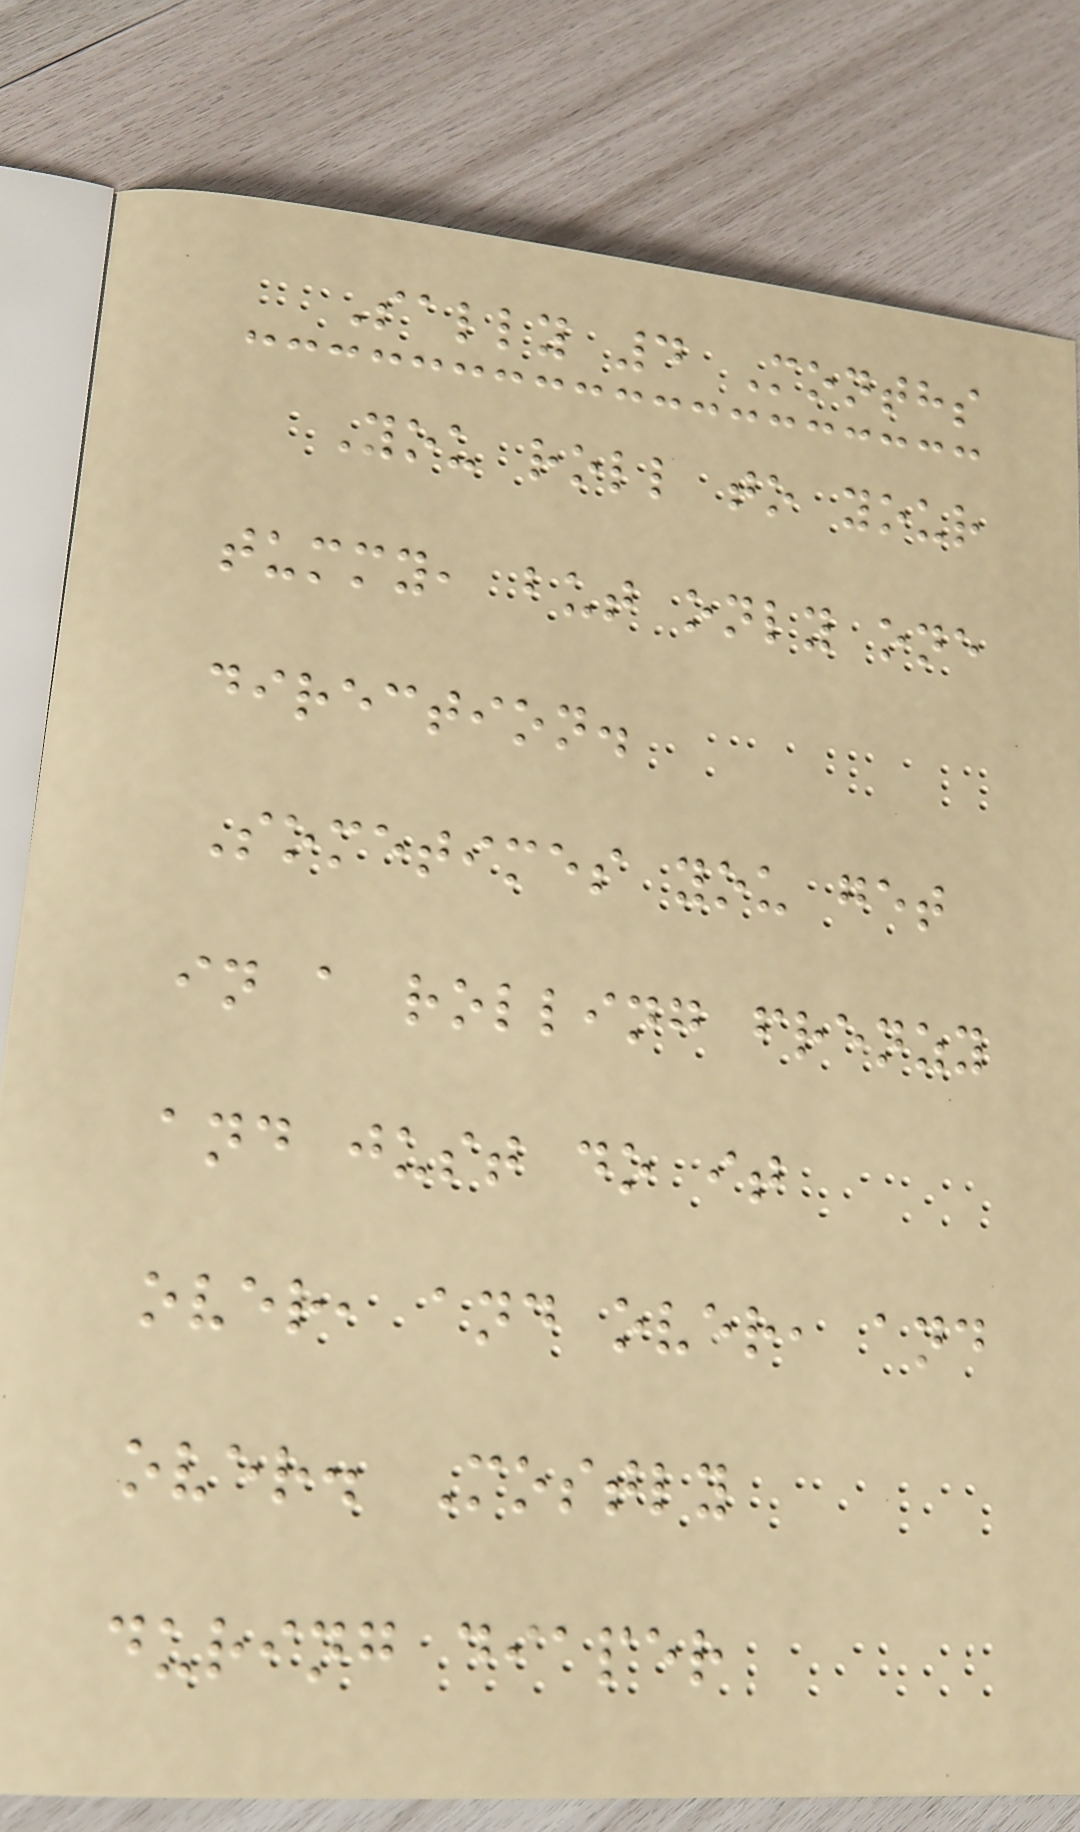Sally 4 Months
You roll to your
tummy, but only one
direction.
Sometimes you get
in a rolling frenzy
and just do it
over, and over, and
over. Mostly
during diaper
